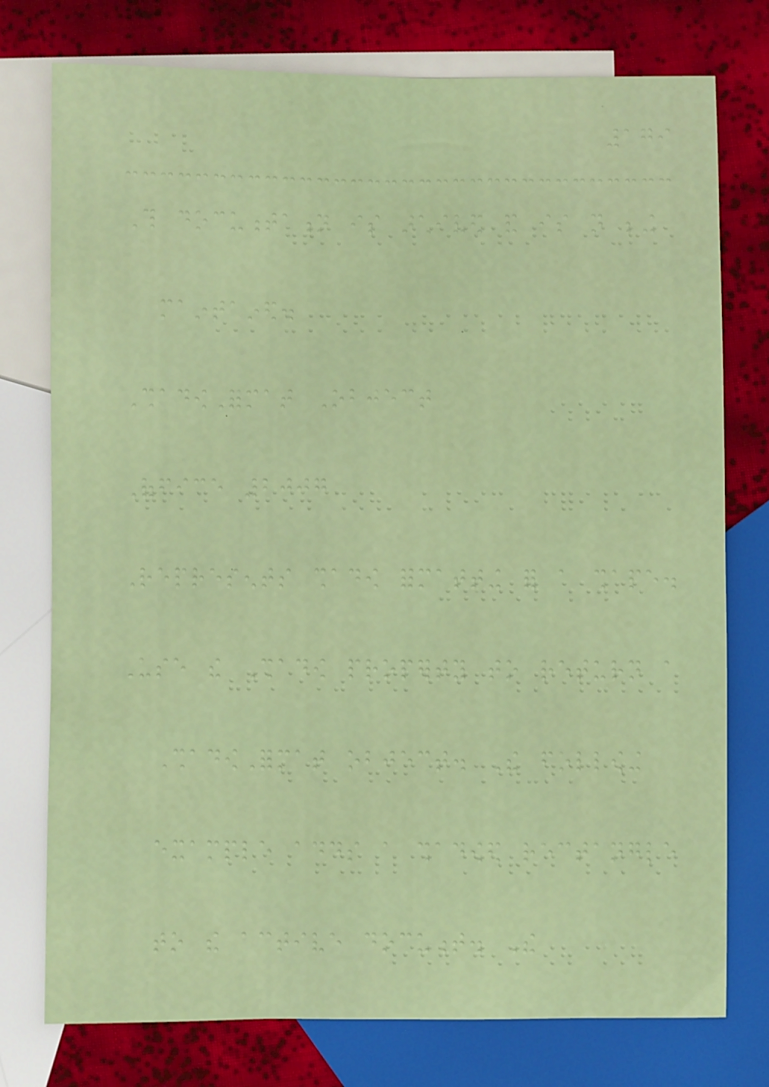179
This documentation is archived and is not being
maintained.
ShadowFormat Object
Office 2007
Represents shadow formatting for a shape.
Use the Shadow property to return a
ShadowFormat object. The following
example adds a shadowed rectangle
to the active document. The
